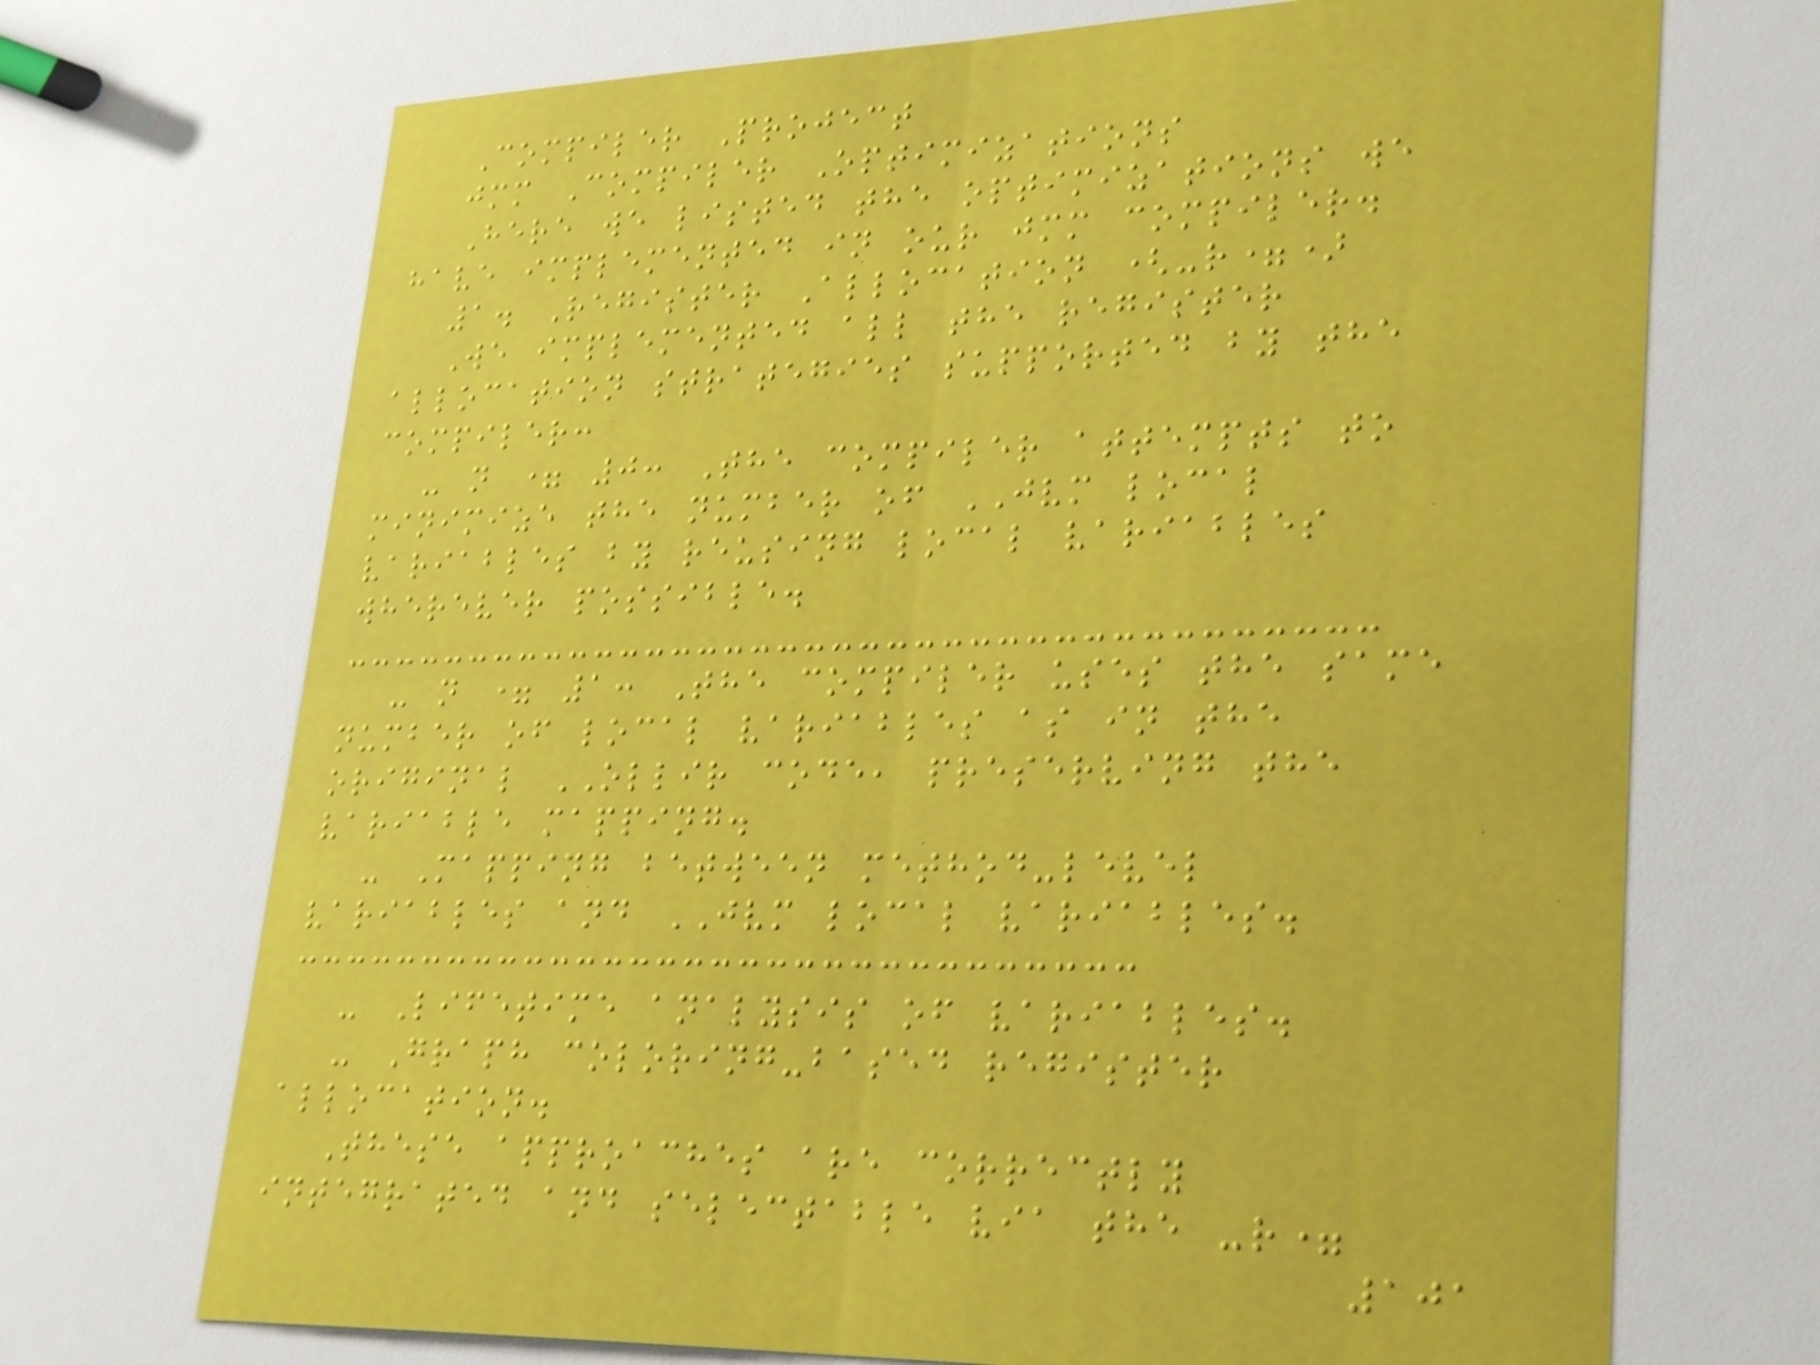Compiler Project
jmm Compiler Optimizations
Here we listed the optimizations we
have implemented in our jmm compiler.
1. Register Allocation (-r=)
We implemented all the register
allocation strategies supported by the
compiler:
- n = 0: The compiler attempts to
minimize the number of JVM local
variables by reusing local variables
wherever possible.
- n = 1: The compiler uses the same
number of local variables as in the
original OLLIR code, preserving the
variable mapping.
- Mapping between method-level
variables and JVM local variables.
- Lifetime analysis of variables.
- Graph coloring-based register
allocation.
These approaches are correctly
integrated and selectable via the -r=
101
